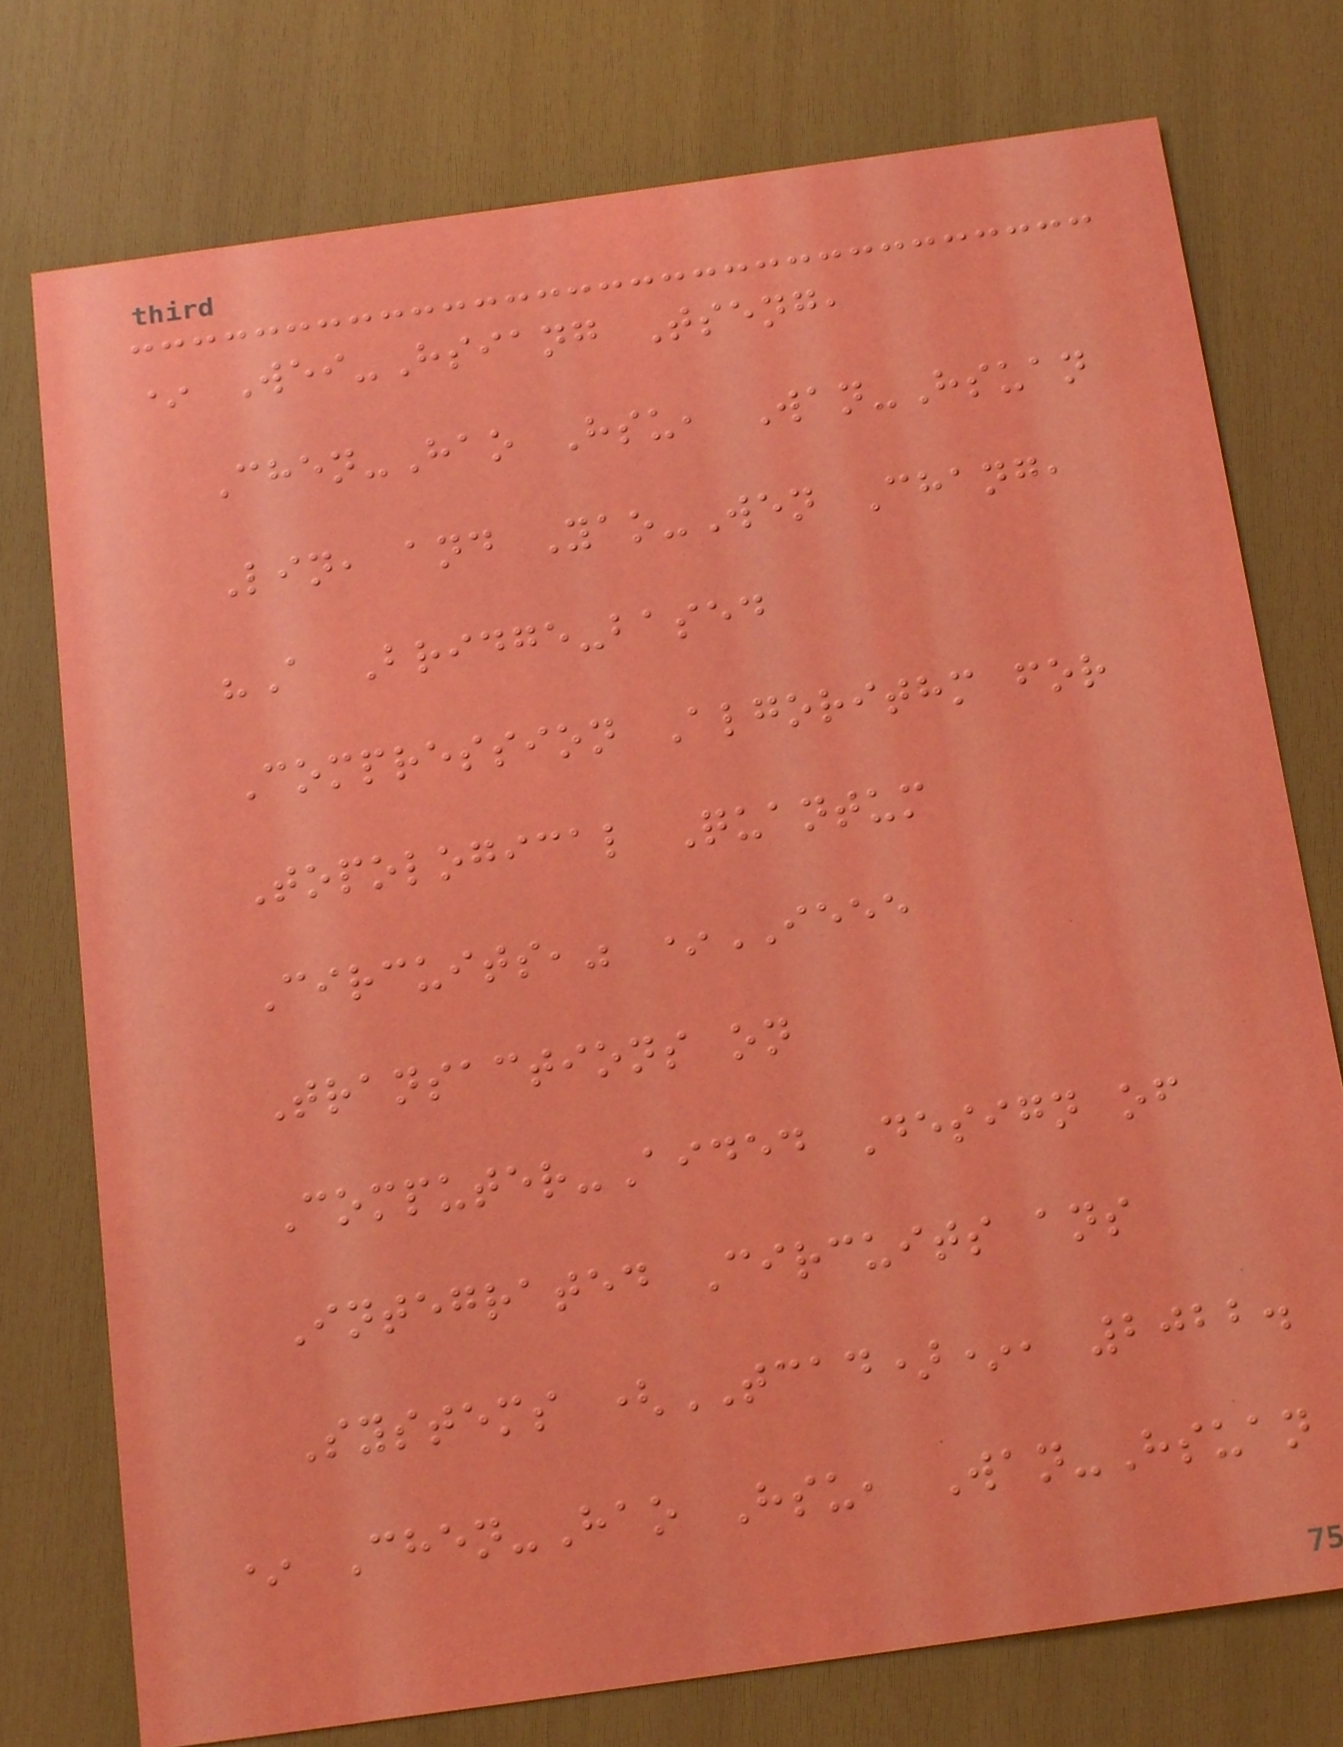* Wei-Hsiang Tseng,
Chen-Hao Hsu, Wan-Hsuan
Lin, and Yao-Wen Chang,
"A Bridge-based
Compression Algorithm for
Topological Quantum
Circuits," *IEEE
Transactions on
Computer-Aided Design of
Integrated Circuits ans
Systems (TCAD)*, 2022.
* Chen-Hao Hsu, Wan-Hsuan
